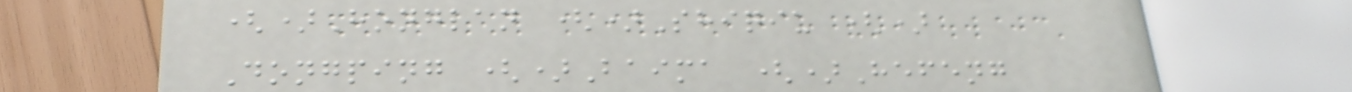()Honglan ()Shiqiu ()
Dongping ()Baima ()Hefeng
